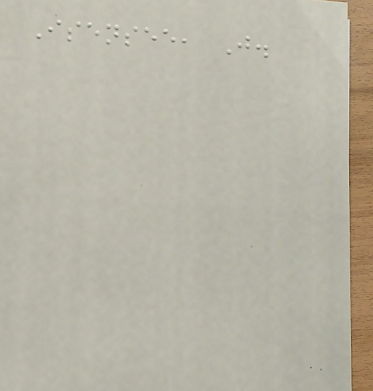Isensee, J.
